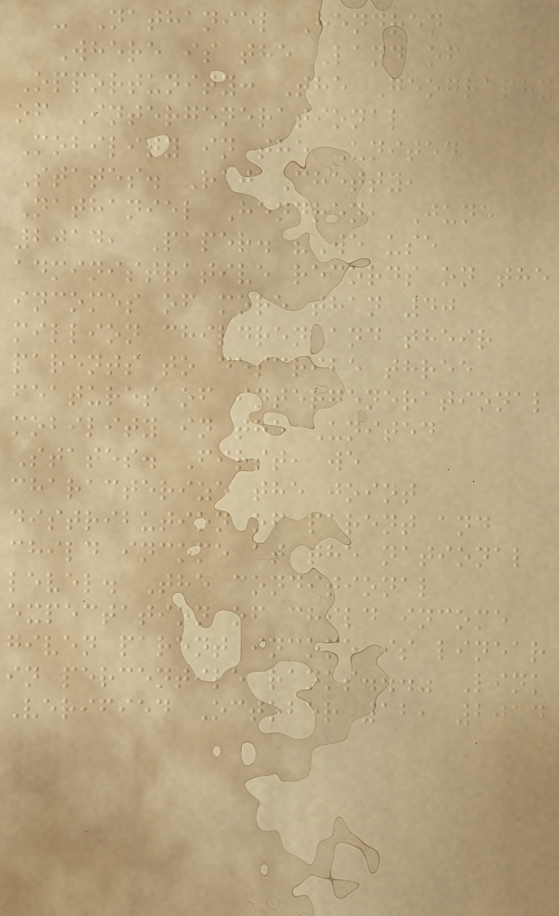- Nathaniel Hendren
Where is the Land of
Opportunity: The Geography
of Intergenerational
Mobility in the United
States. Raj Chetty,
Nathaniel Hendren, June
2014, Paper. "We use
administrative records on the
incomes of more than 40
million children and their
parents to describe three
features of intergenerational
mobility in the United
States. First, we
characterize the joint
distribution of parent and
child income at the national
level. The conditional
expectation of child income
given parent income is linear
in percentile ranks..." Link
Verified October 12, 2014
